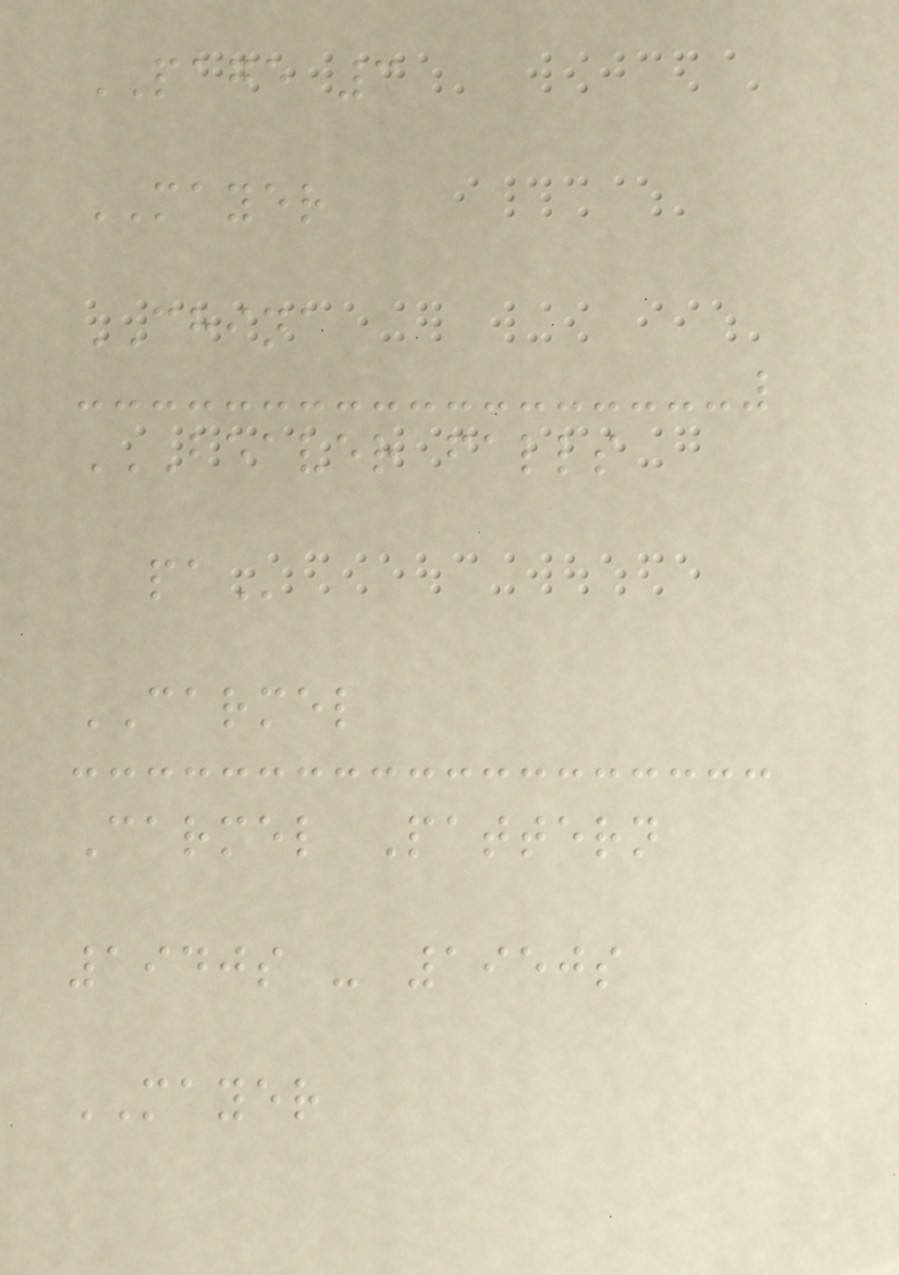PAGE 3
MAYER
CHINA
BEAVER FALLS
PA
CARMEL
Carmel Pattern
1940s - 1950s
MAYER
